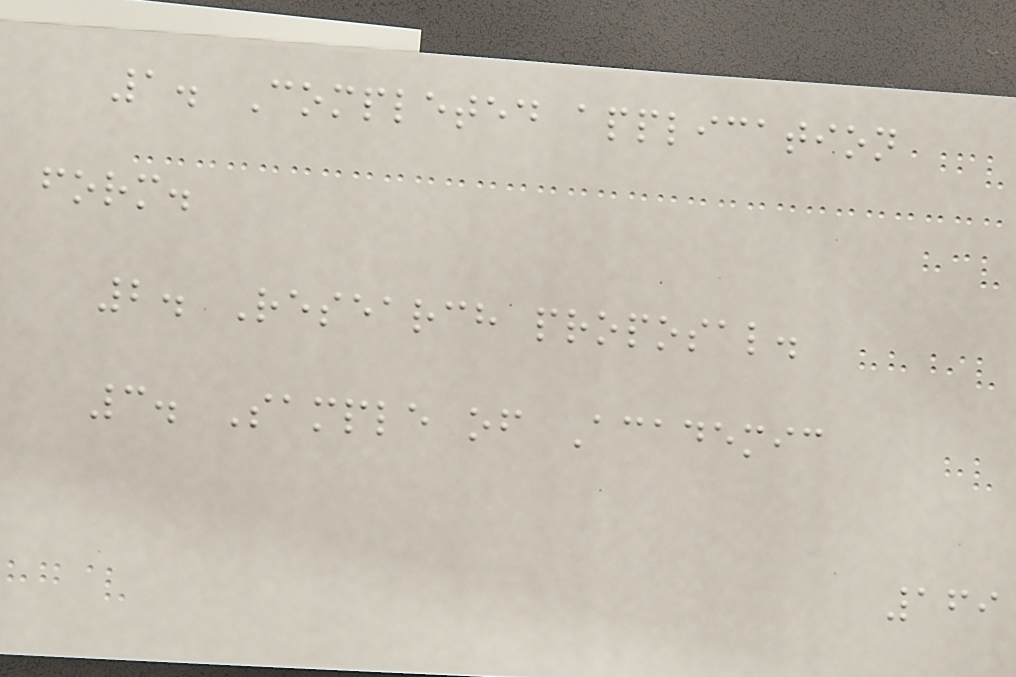1. Completed application
form.
2. Research proposal.
3. Sample of Academic
169
